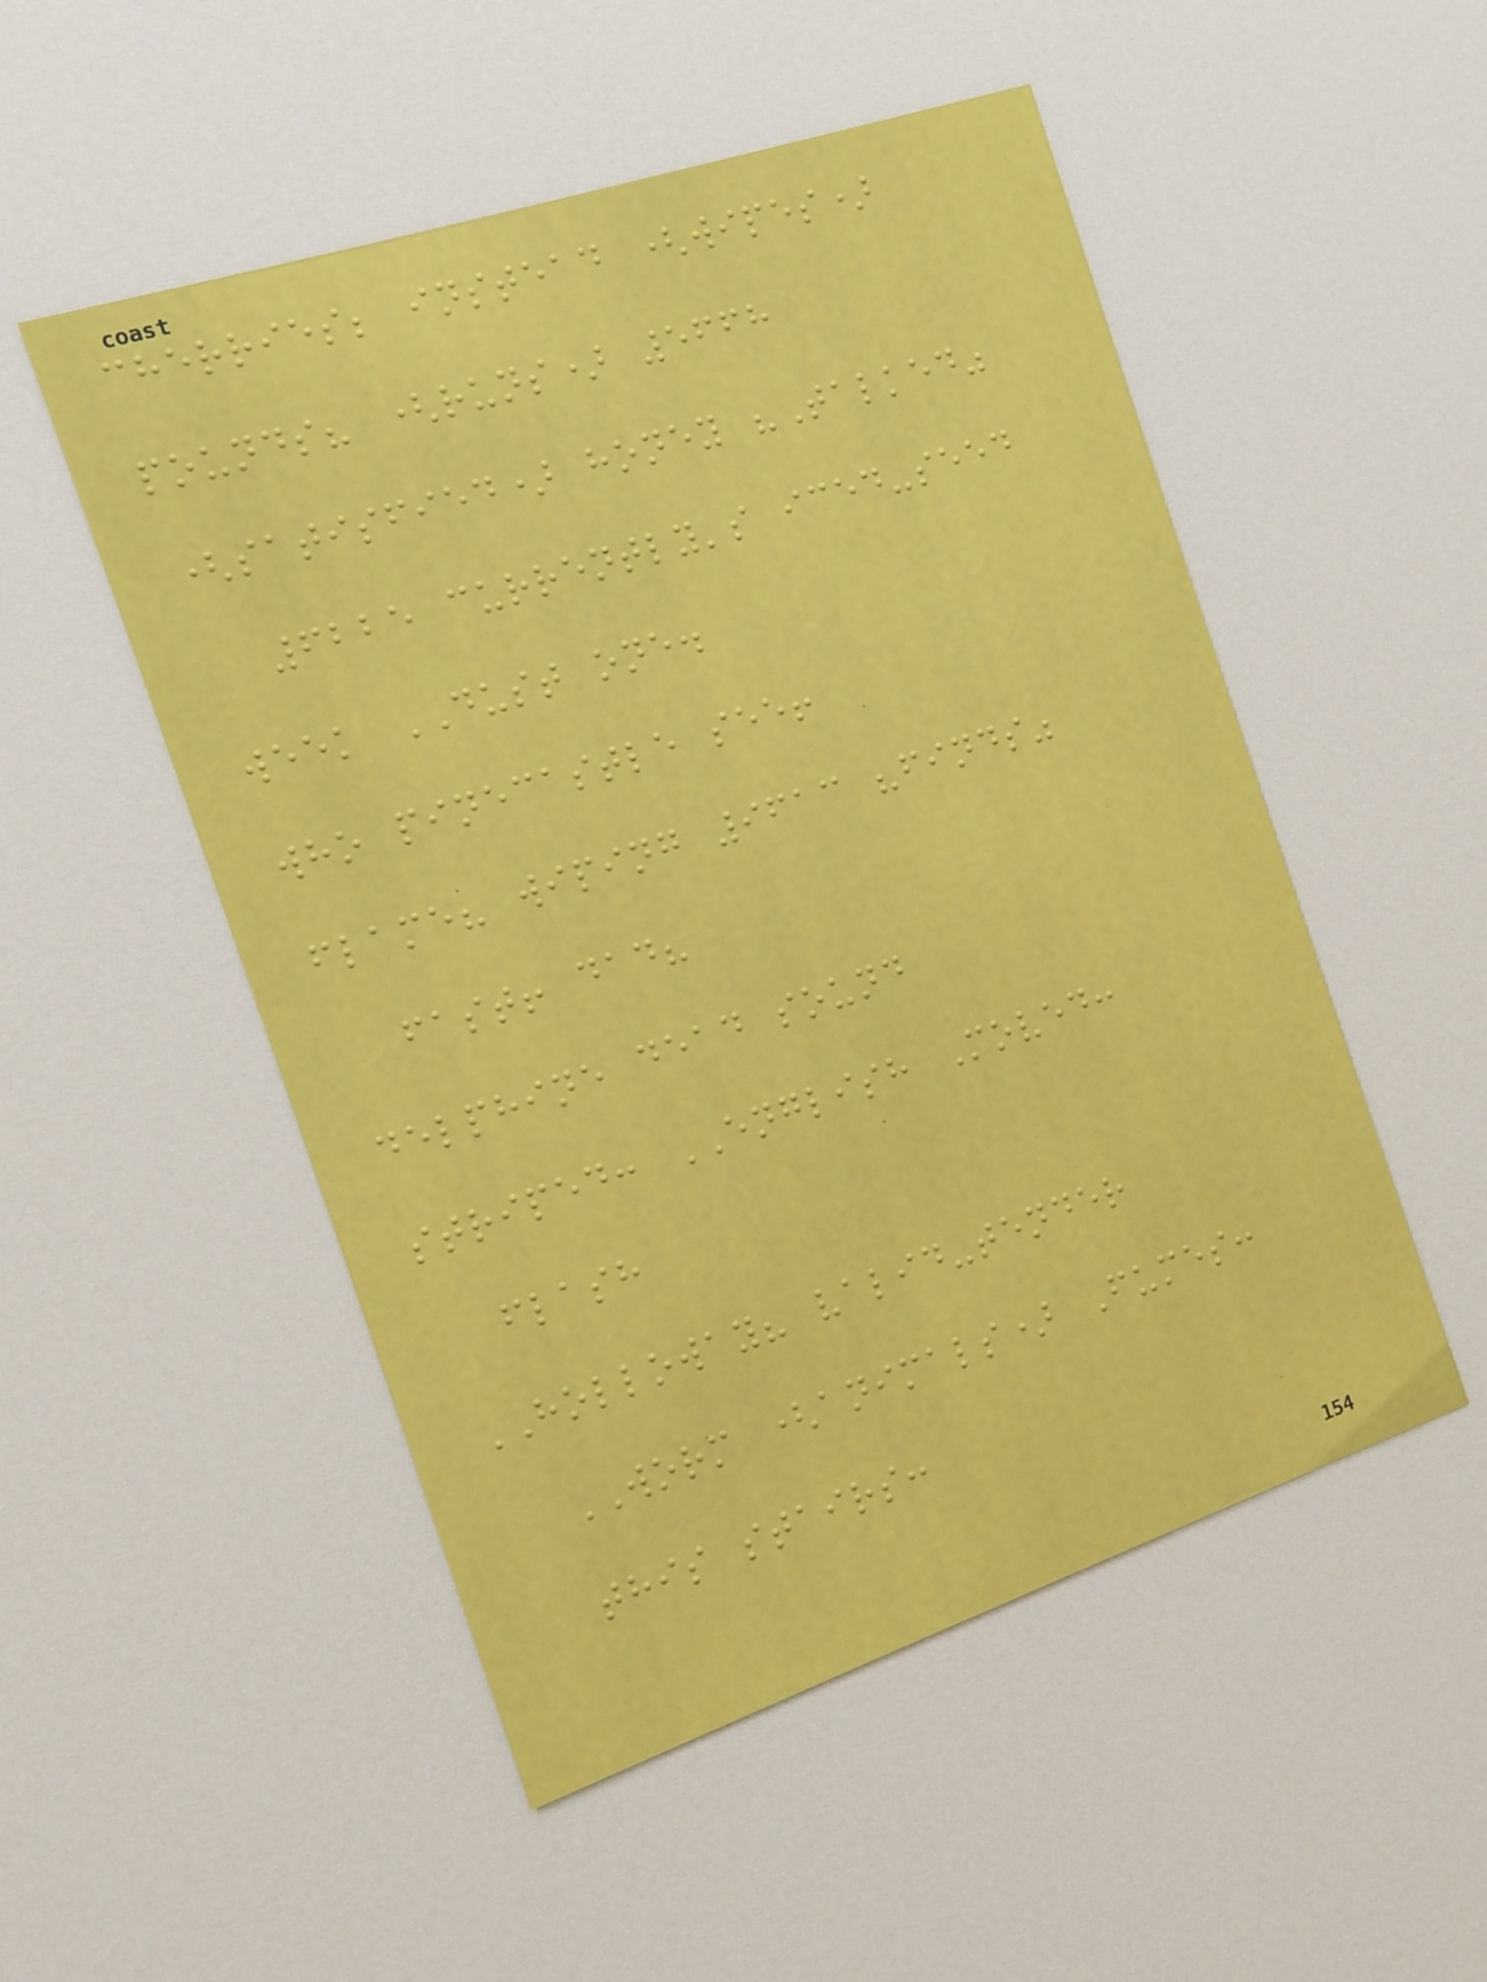cherries; instead (wipes)
pounds? (runs) 5668
(satisfied) honey "Talked"
6225 currently's iced-seed
week DUST one.
who pinecastle see!
flame? wiping 9613 "finds"
fast! dad?
delphine dead sound
striped: ENGLISH Moved:
flash
HOLLOWAY? valid-tender
WORM (animals) Fumes:
this stairs:
